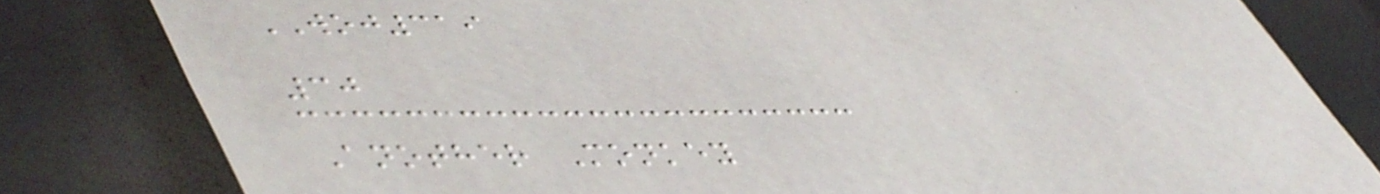WOJ319
30
Another Monkey
